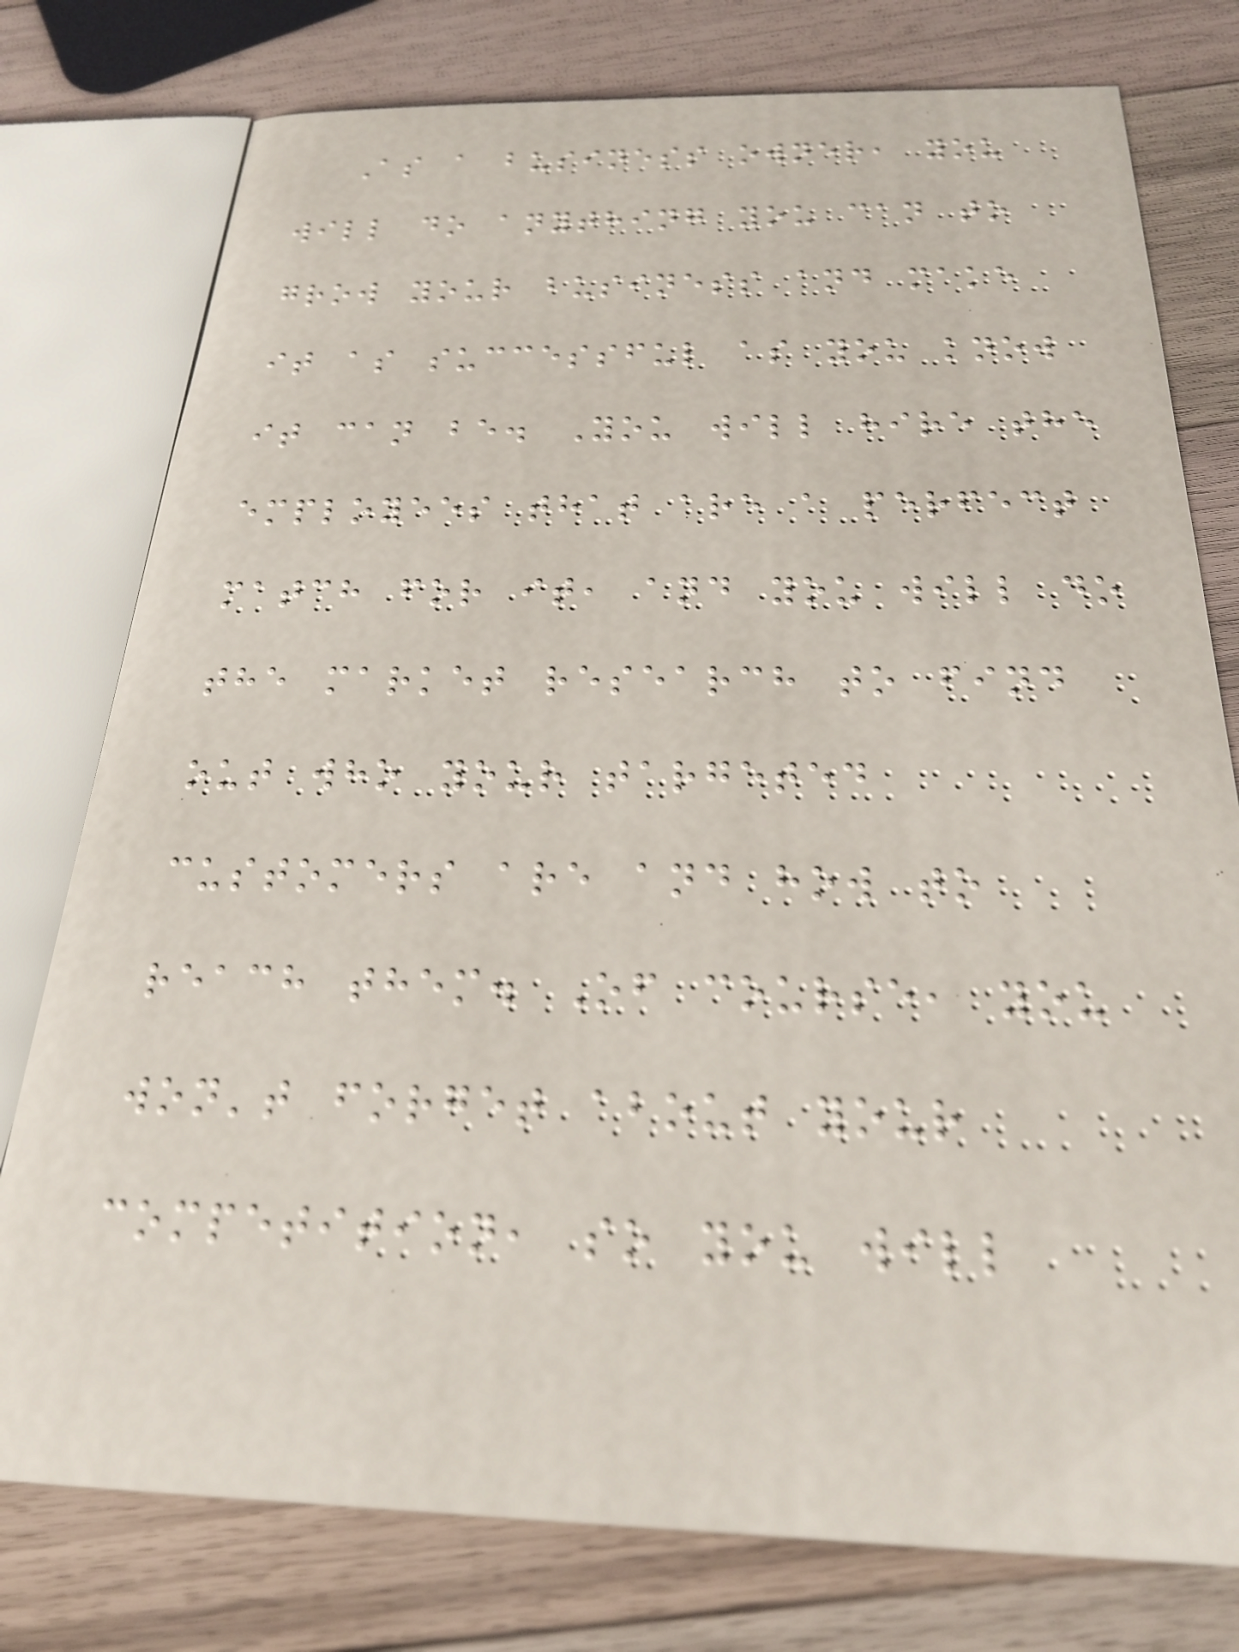As a business owner, you
will do anything you can to
grow your business and make
it as successful as you know
it can be. You will hire the
employees that are a perfect
match for it, and you will do
the market research to find
out who your targeted
customers are and how to
reach them. Of course, you
won't forget about your
competition, so you will
